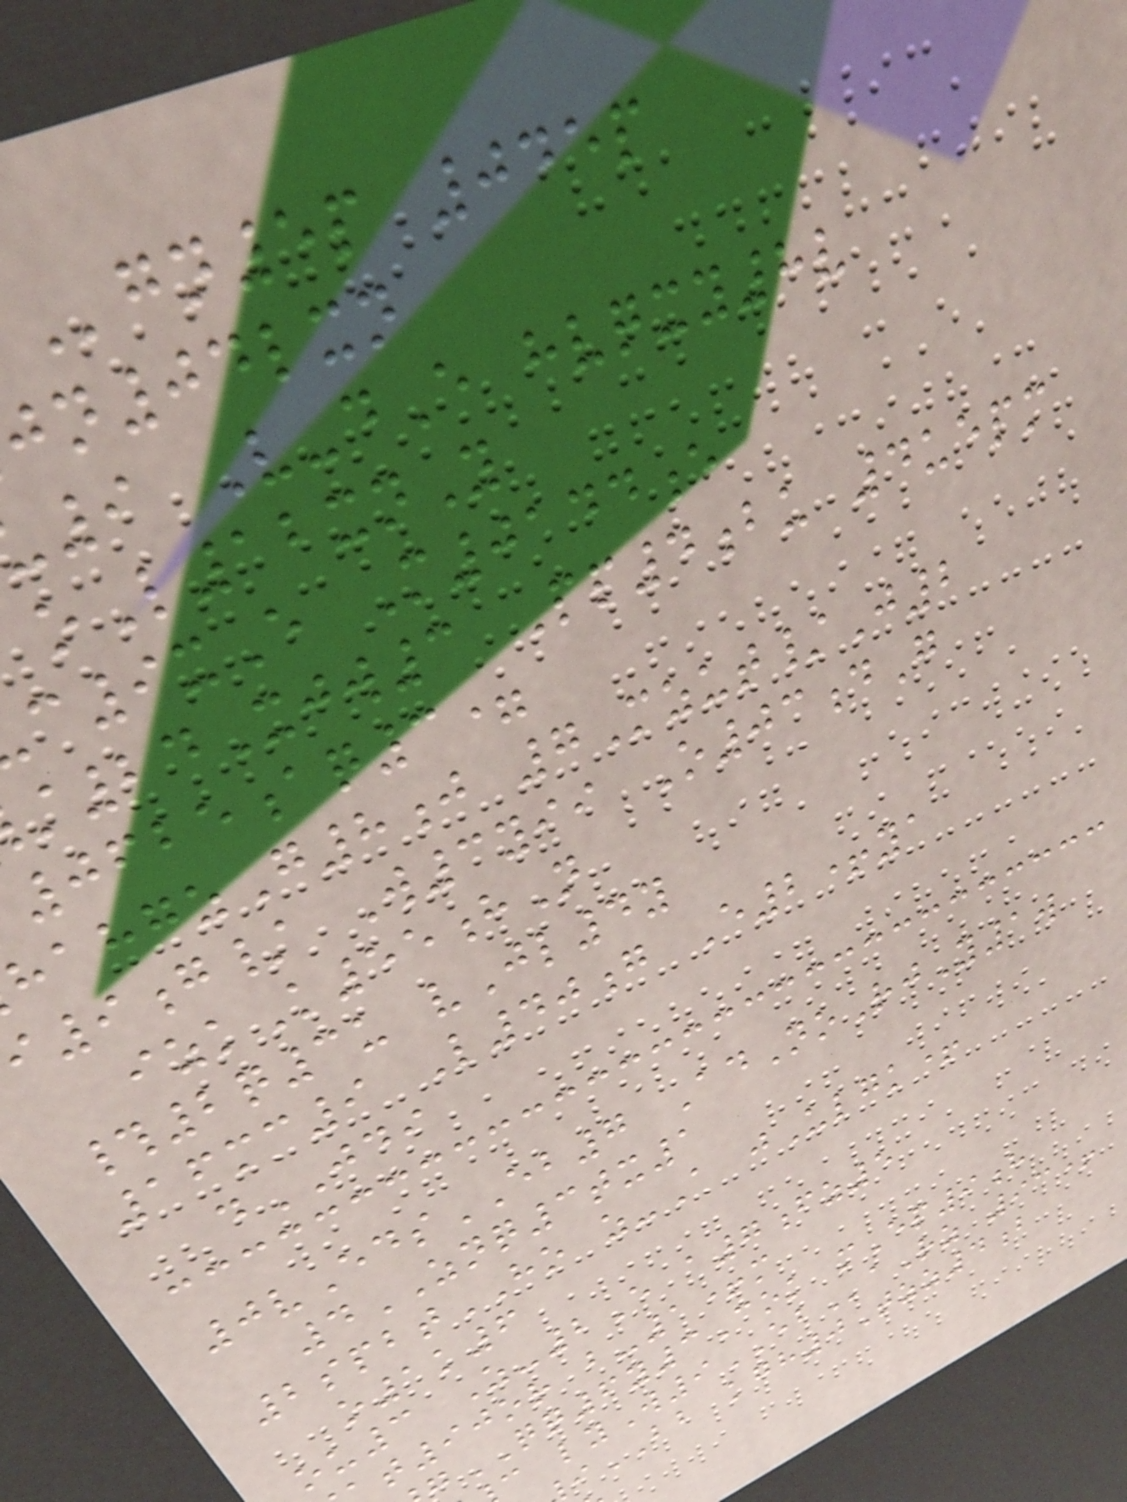gn5p 045p
n04lxn
9 V-dE hvqxy8v
oL12xnY
c9xE M0144e
24Xjw3 Pp4bu 4uepm
0625aq3=
zG8j 7Mzut/J2
9g/ W3yii O03dG
izkK55hN
#2q3u vJl4y
16mc9 L40g E2+ya
dJDI
0vEdsEB7 AdNoRjY1w
4ZNQ3tx1
2spbtHO z-A jUlgk+
o1k6
ou3 Z-2E a7fz5
t90or b-1+m
QQ6y3Cok mEp9h
c lyW9EBaRz 93+
BB kgh0Tzz4b
